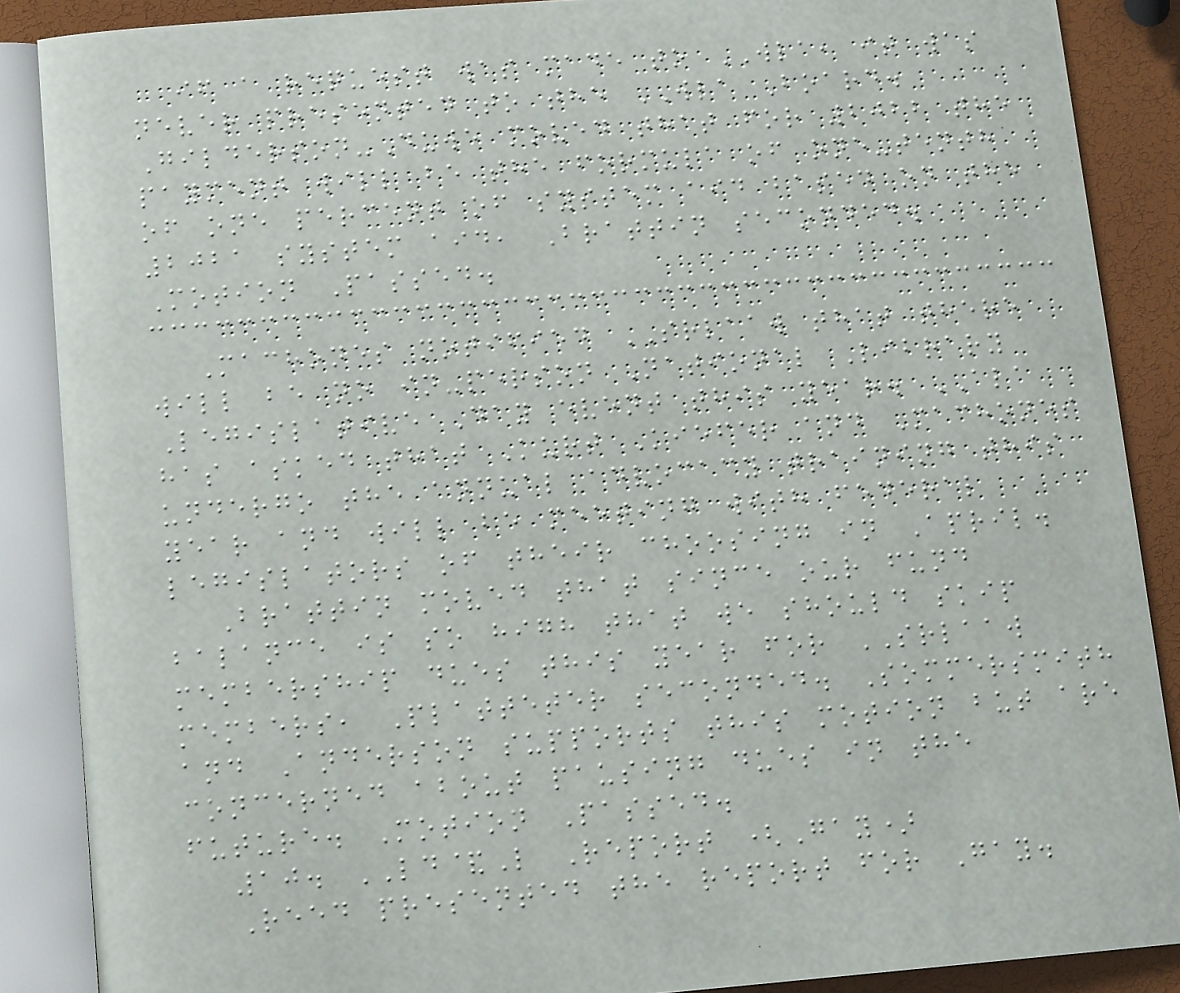if a request was made to WLA, it was
never presented to the WLA Board.
Gilderson-Duwe moved that for 2022 the
payment will be the formula of one-tenth
of one percent of system aid based on the
2021 system aid, Brattin seconded.
Motion Passed.
Machones notified SRLAAW that there
will be no in-person National Library
Legislative Day event this year. ALA
has asked that Kurt Kiefer and Machones
undergo the annual advocacy training this
year and will be meeting with federal
legislators of their choosing in April.
Brattin moved that since our fund
balance is so high that we should skip
membership dues this year for SRLAAW
members, Platteter seconded. Sommersmith
and Anderson supports this motion but are
concerned about pausing dues in the
future. Motion Passed.
10. LD&L Report (Gay)
Reed presented the report for Gay.
